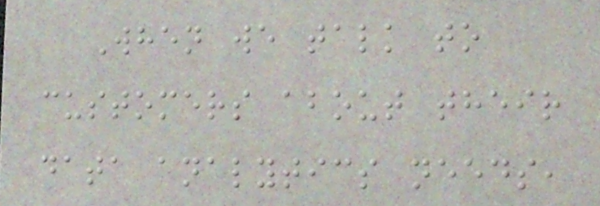When we talk to
customers about their
data analytics needs,
